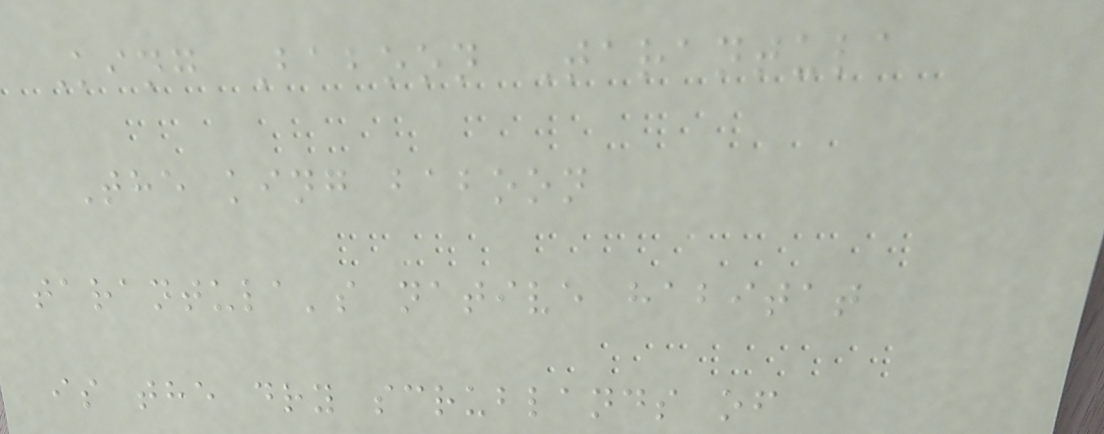King Baboon Tarantula
The king baboon
tarantula's native habitat
is the dry scrublands of
